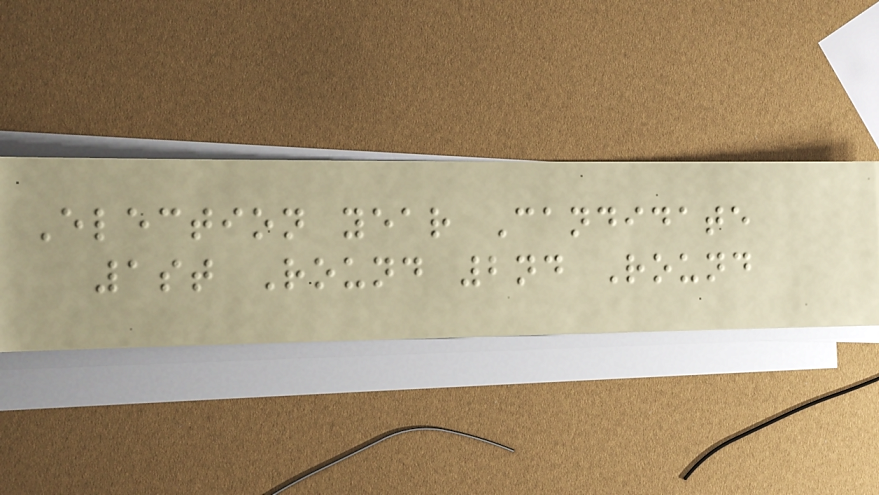Election year Candidate
1st Round 2nd Round
